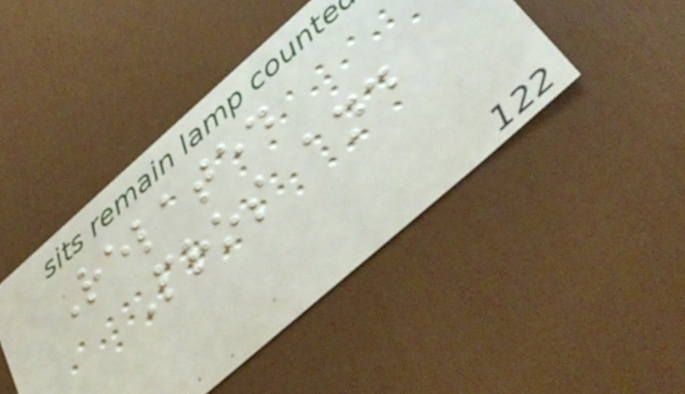Related
Pros and
